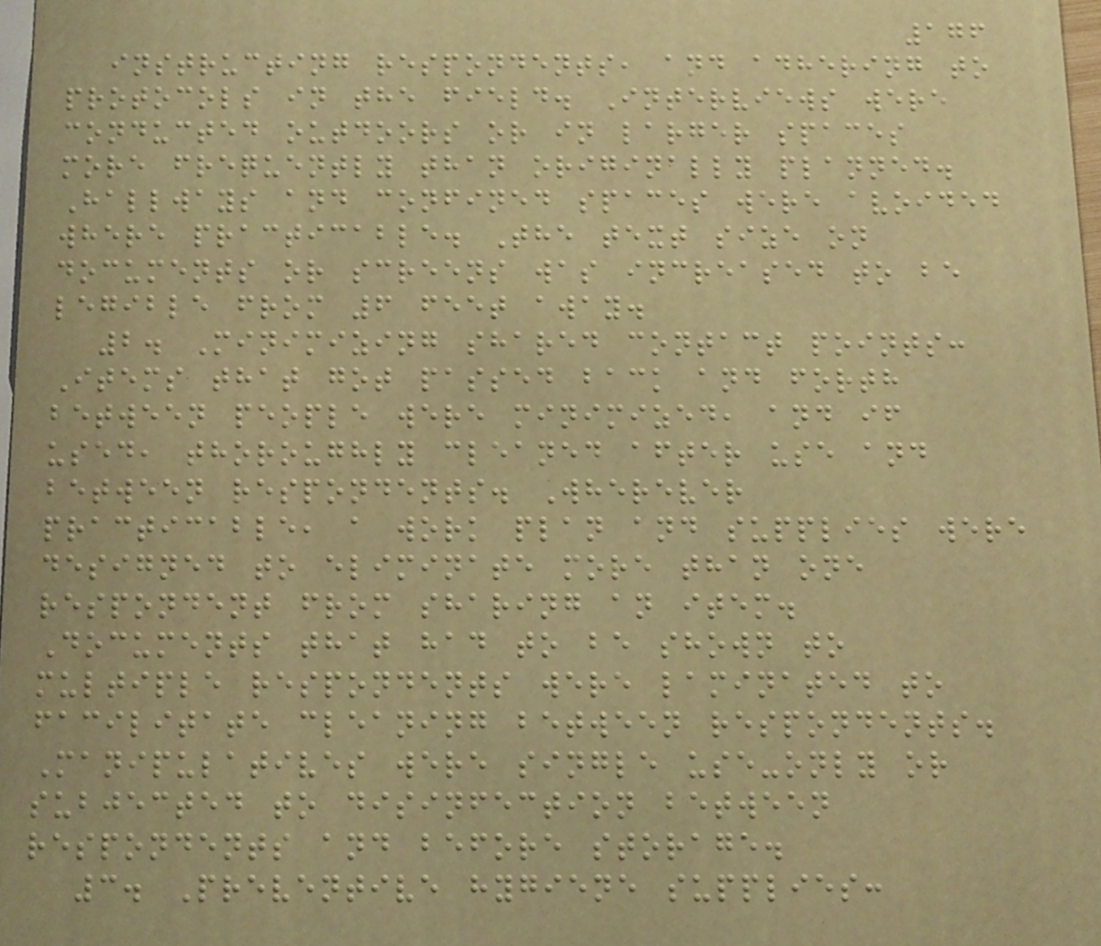176
instructing respondents, and adhering to
protocols in the field. Interviews were
conducted outdoors or in larger spaces
more frequently than originally planned.
Hallways and confined spaces were avoided
where practicable. The text size on
documents or screens was increased to be
legible from 6 feet away.
2. Minimizing shared contact points:
Items that got passed back and forth
between people were minimized, and if
used, thoroughly cleaned after use and
between respondents. Wherever
practicable, a work plan and supplies were
designed to eliminate more than one
respondent from sharing an item.
Documents that had to be shown to
multiple respondents were laminated to
facilitate cleaning between respondents.
Manipulatives were single use-only or
subjected to disinfection between
respondents and before storage.
3. Preventive hygiene supplies:
